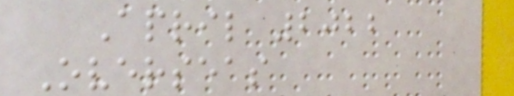April 2022
Overseas
